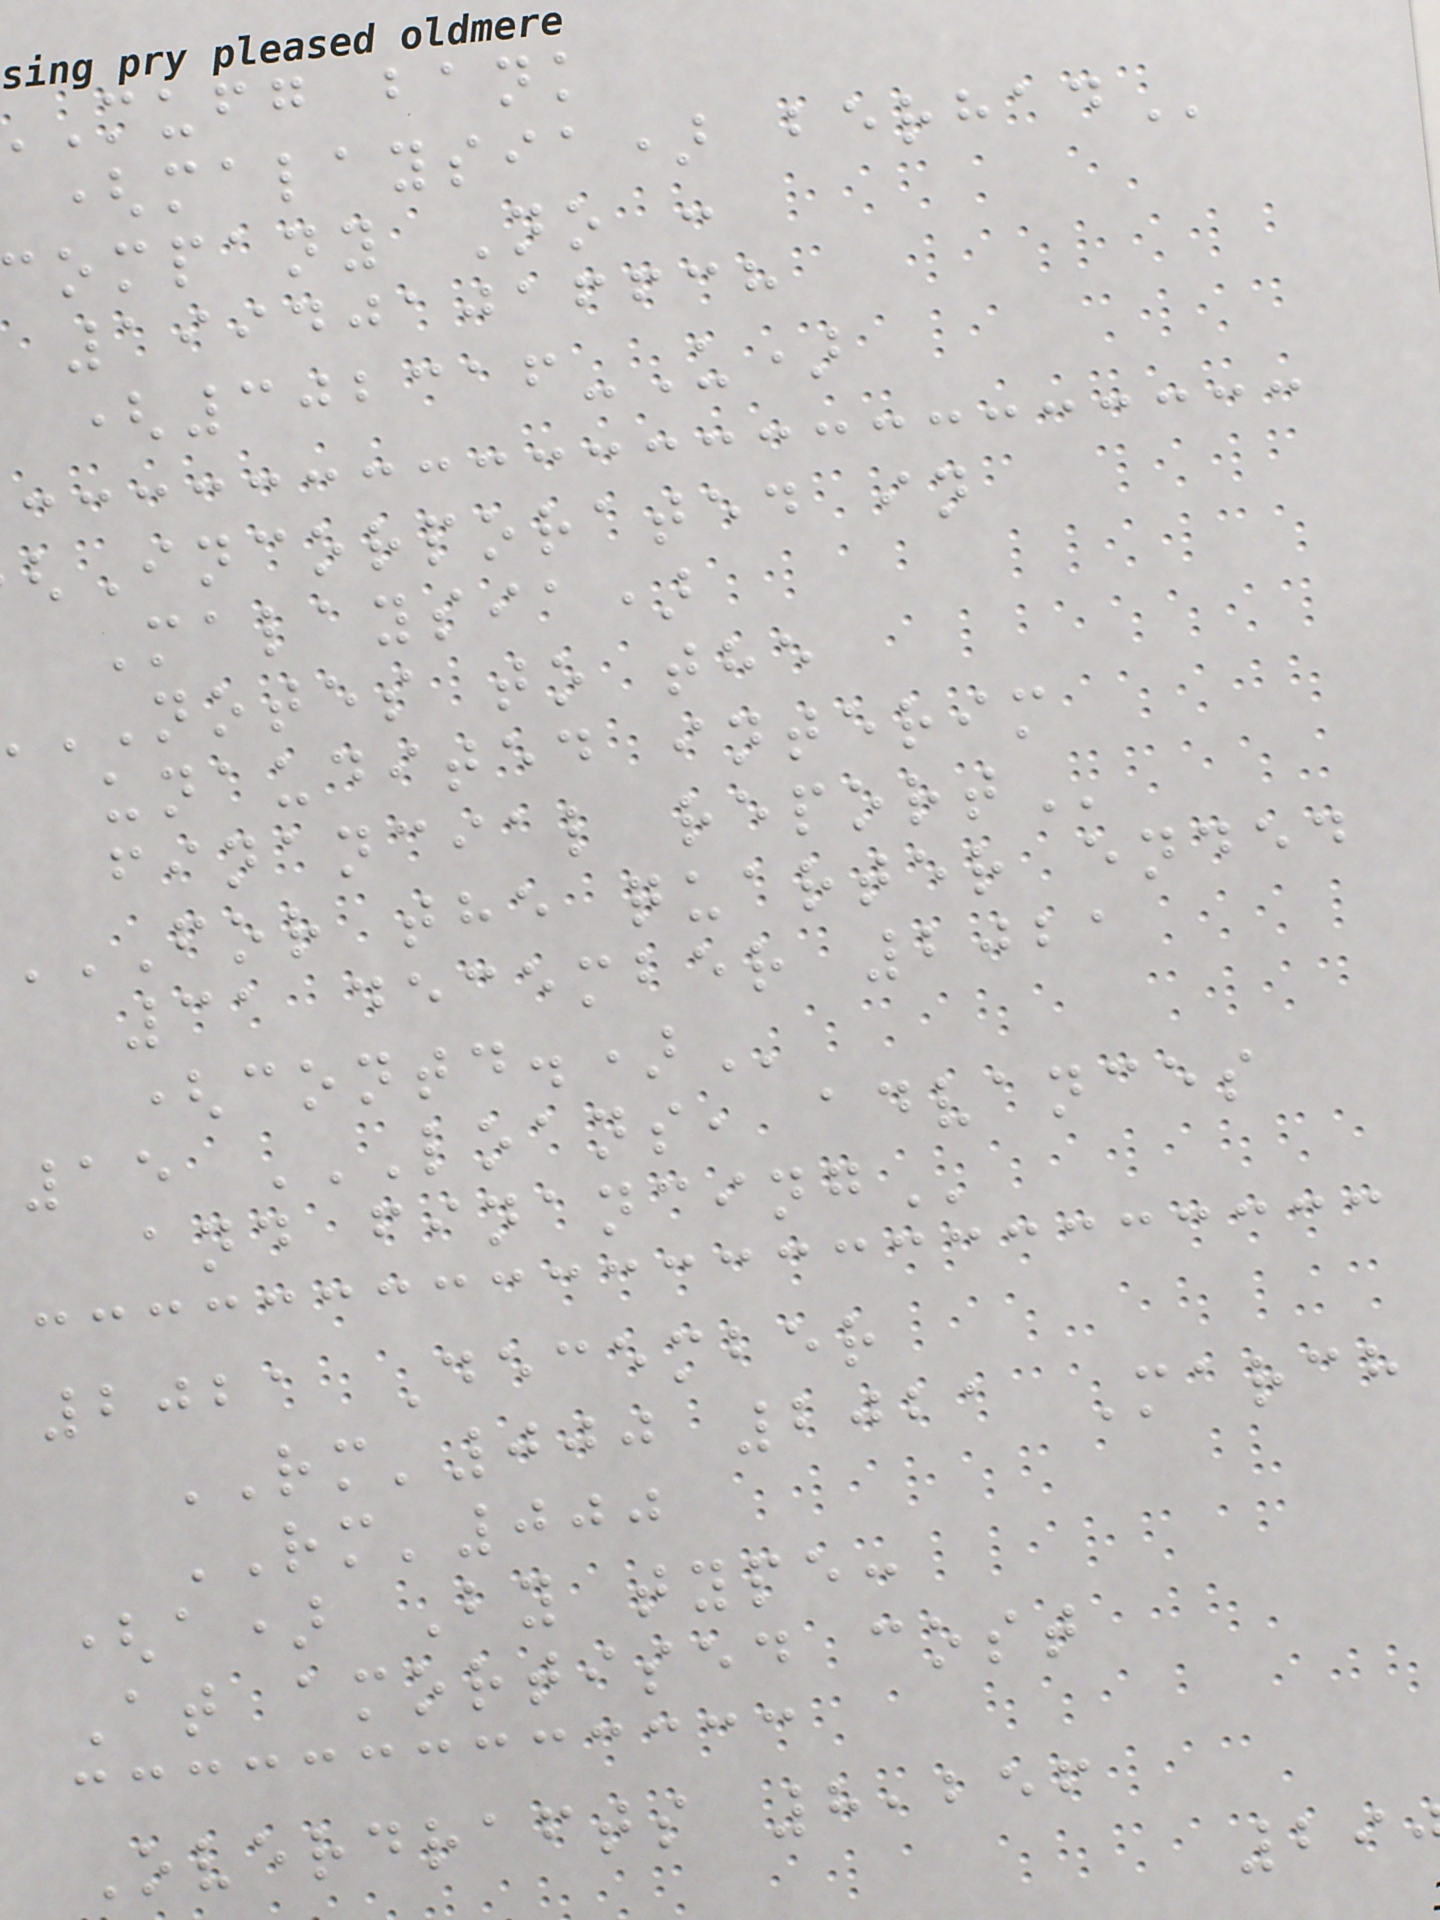mufg bank
(malaysia)
ompany No :
199401016638
(302316-U)
Incorporated in
Malaysia)
NOTES to the
unaudited interim
financial
FOR THE QUARTER ENDED
31 december 2021
15 LOANS, ADVANCES
2021 December
RM'000 2021 March
RM'000
(a) By type:
At amortised cost
Overdrafts 8,256
